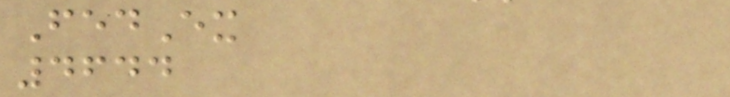FedEx
4644
